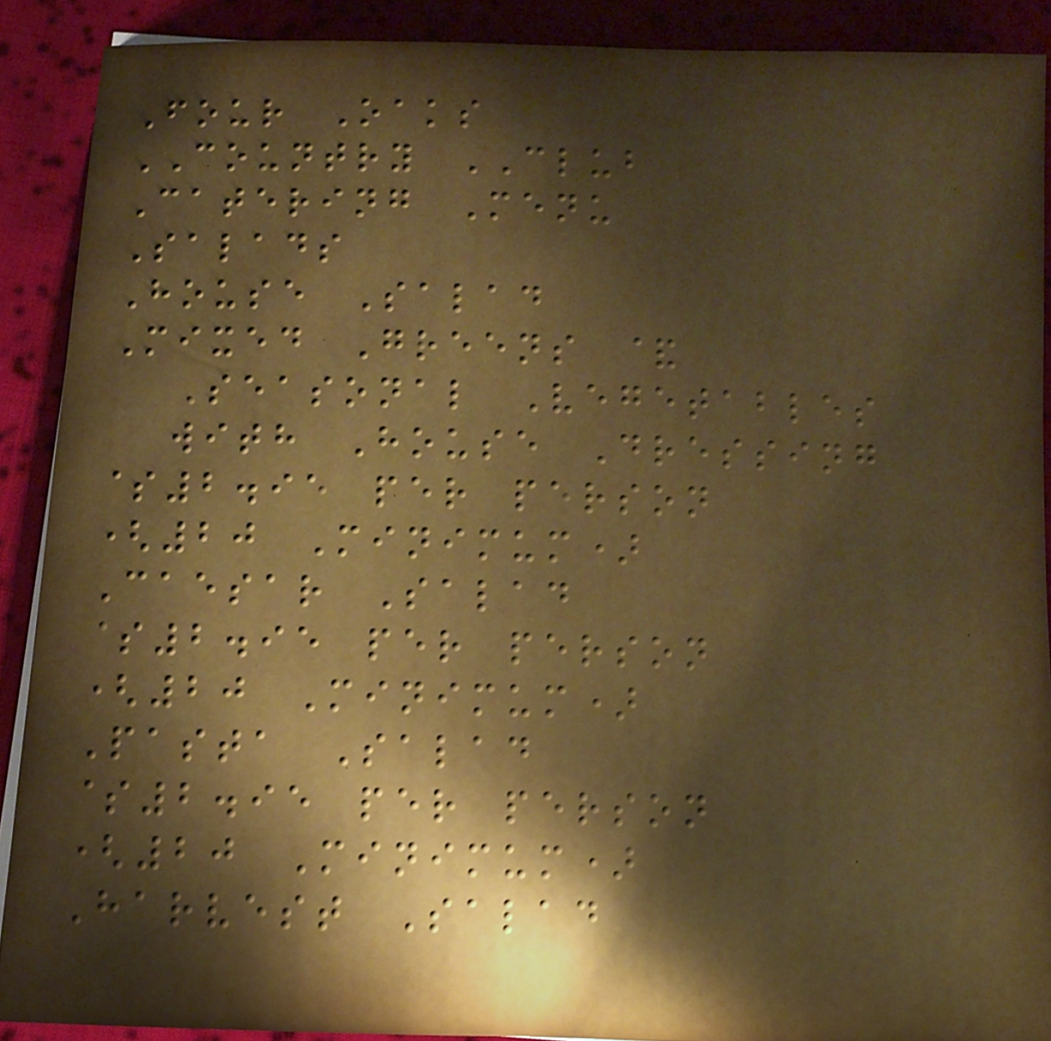Four Oaks
COUNTRY CLUB
Catering Menu
Salads
House Salad
Mixed Greens &
Seasonal Vegetables
with House Dressing
$2.95 per person
(20 Minimum)
Caesar Salad
$2.95 per person
(20 Minimum)
Pasta Salad
$2.95 per person
(20 Minimum)
Harvest Salad
